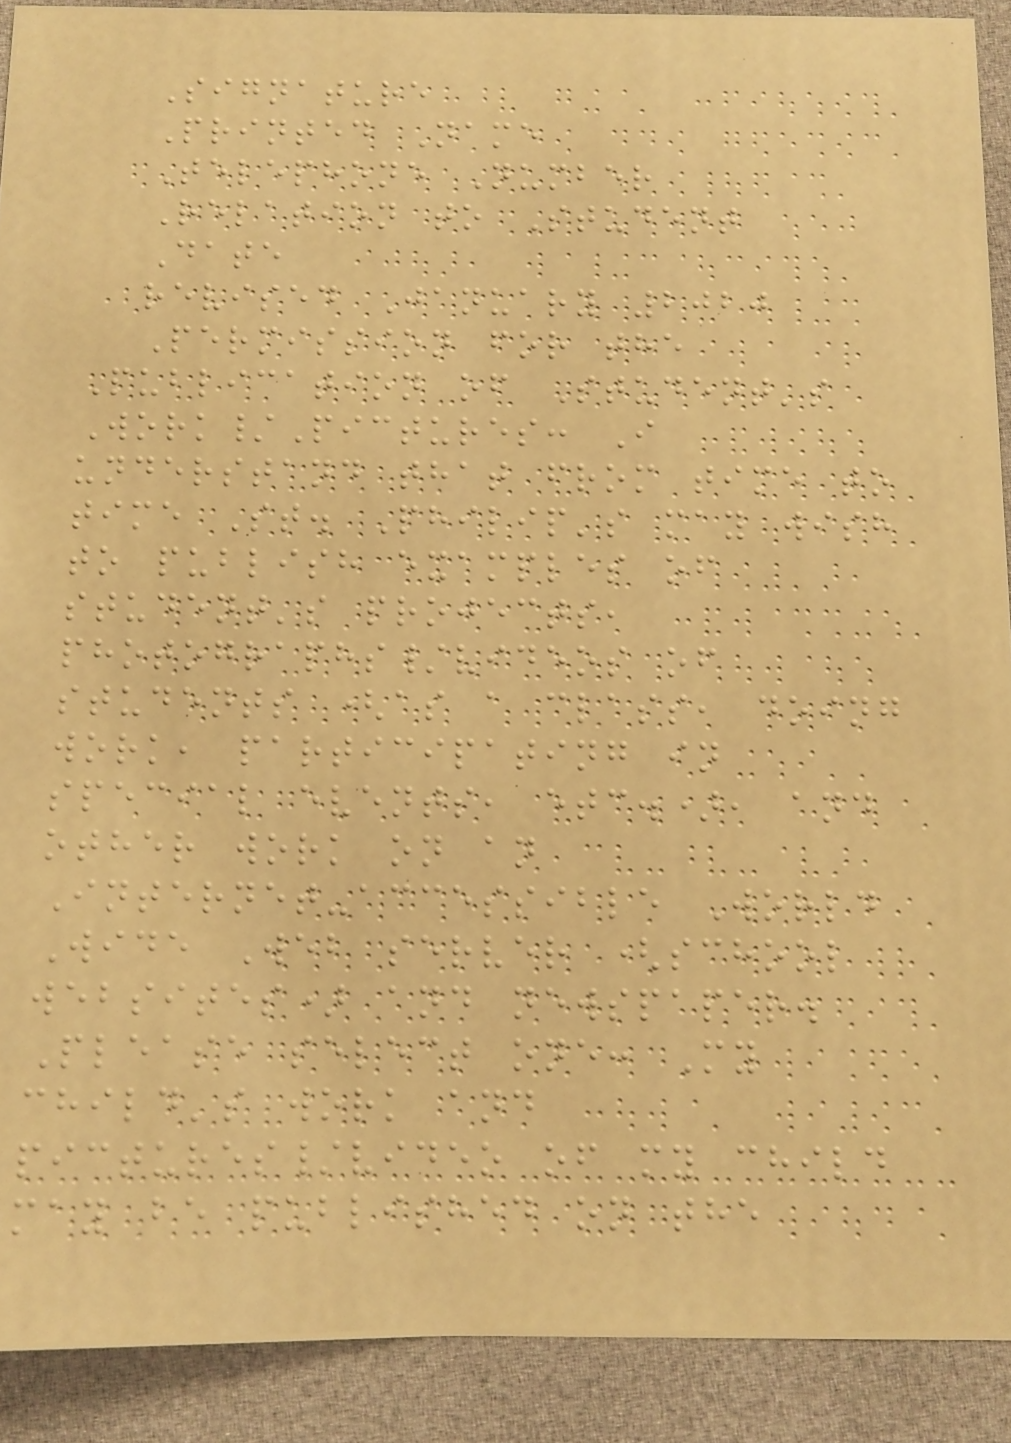Signature
Printed Name
Telephone Number
Relation to Student
Date
revised January 2020
Permission for the
Publication of Student's
Work/Pictures: I
understand that from time to
time St. Philip's may wish
to publish examples of
student's projects,
photographs/videos of
students (as a class, doing
work, participating in
special events, etc.), and
other work on an
Internet-accessible World
Wide Web server (school
websites) and newspaper.
Please select one: My
child's work and
pictures/video of my child
may be published on the
